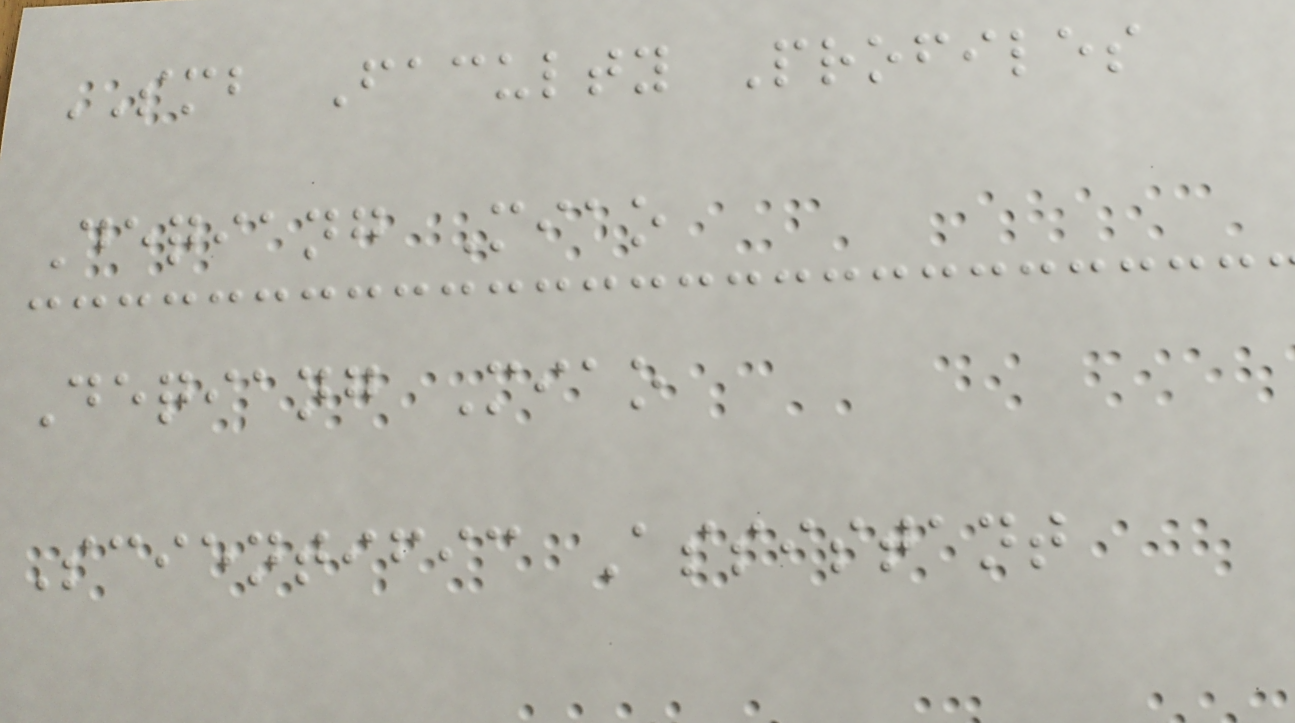SMB Faculty Profiles
Deqiang Miao
Deqiang Miao
Scientific Assistant
